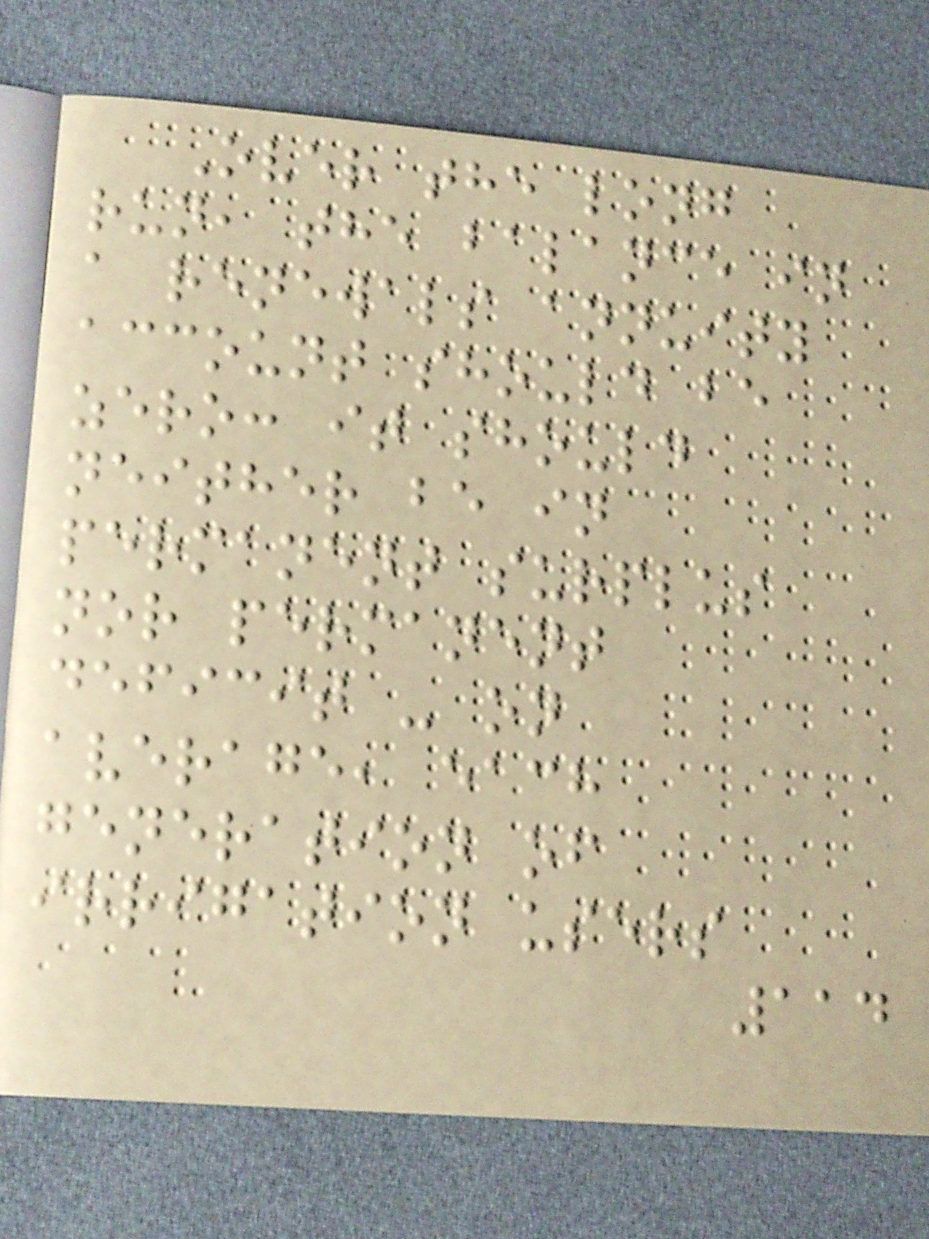Over the long
run, the balance in
a renewals annuity
account should be
zero: it should
neither be in
permanent surplus
nor permanent
deficit - on
average, each
generation of
irrigation users
114
